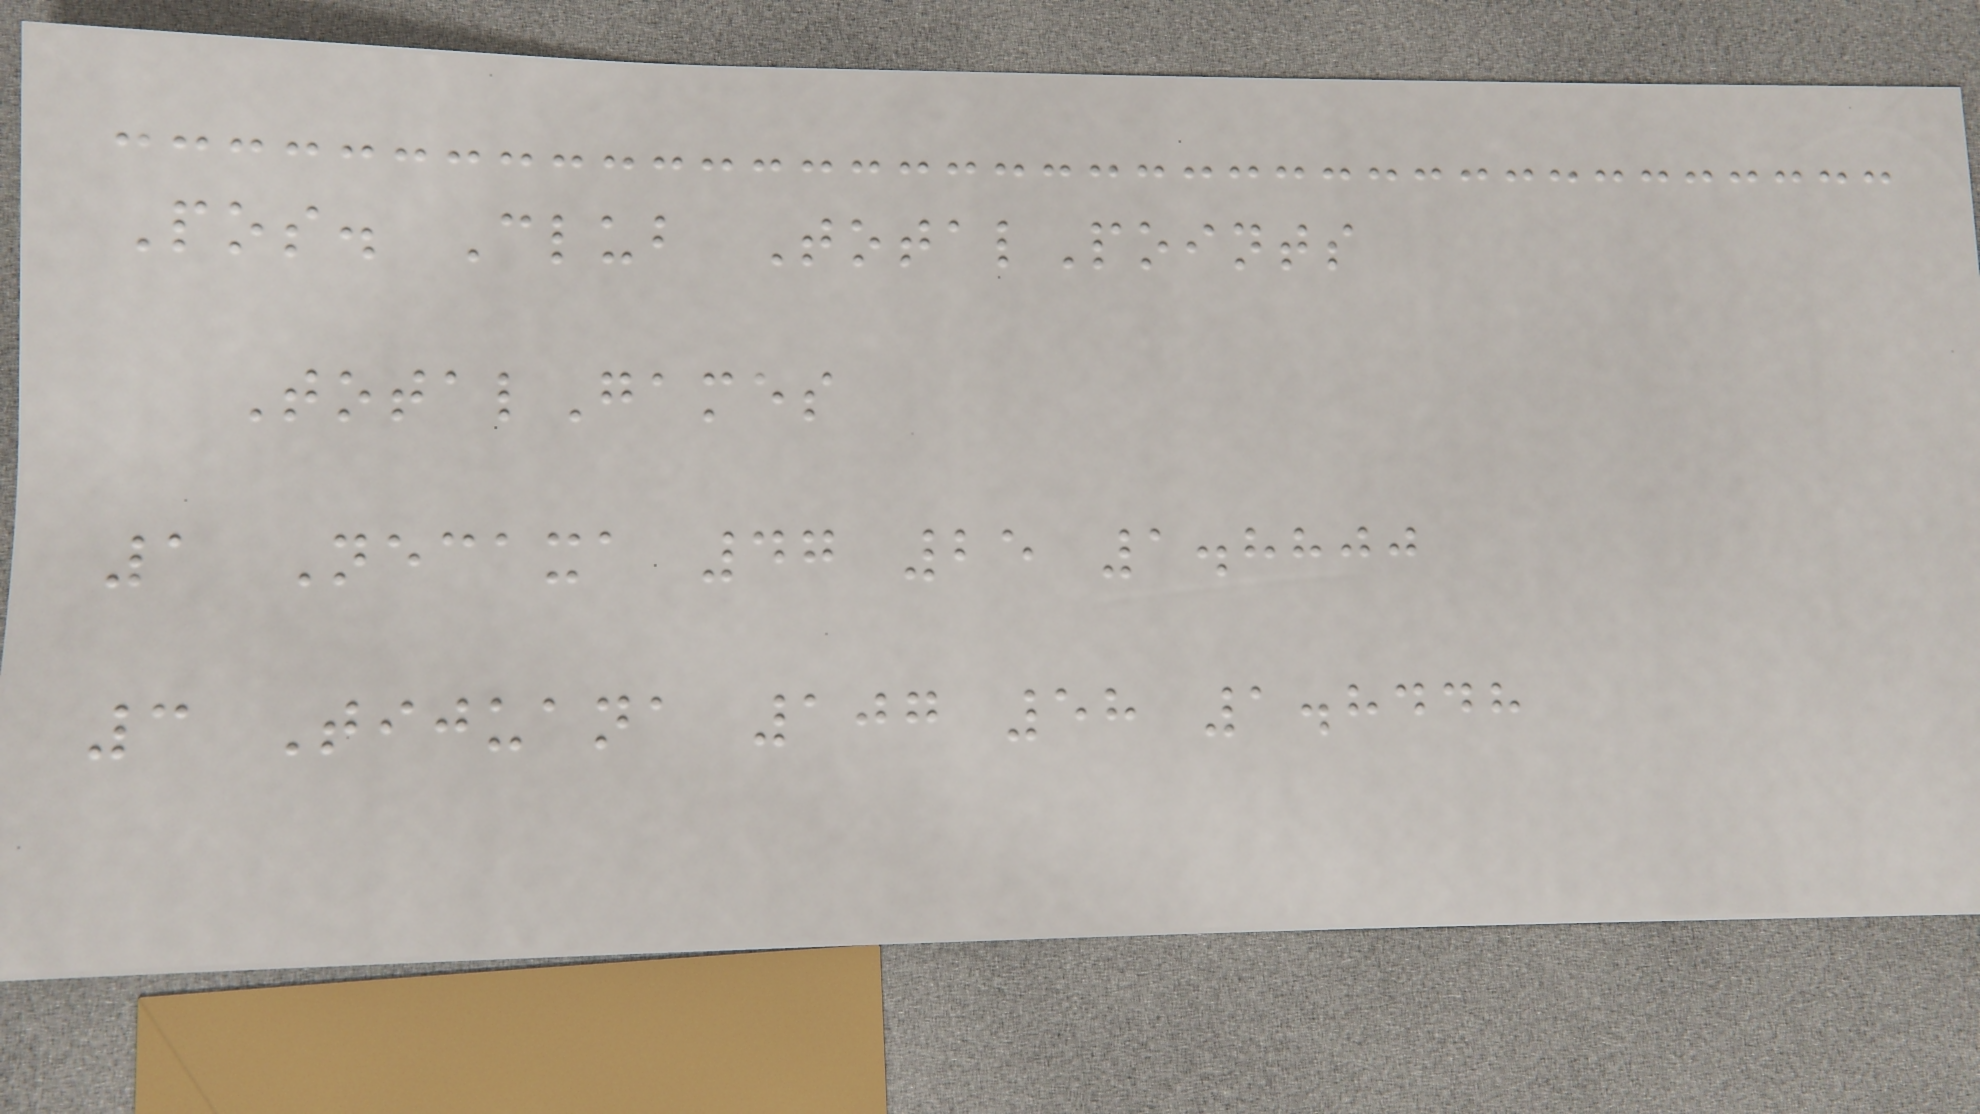Pos. Club TotalPoints
TotalGames
1 Necaxa 47 25 1.8800
3 Tijuana 107 58 1.8448
